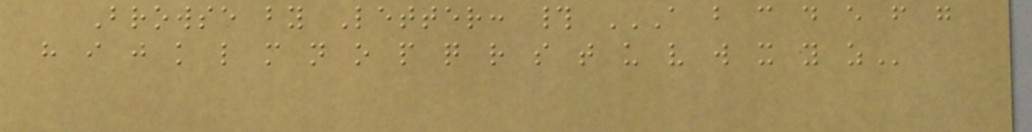Browse by Letter: # A B C D E F G
H I J K L M N O P Q R S T U V W X Y Z
